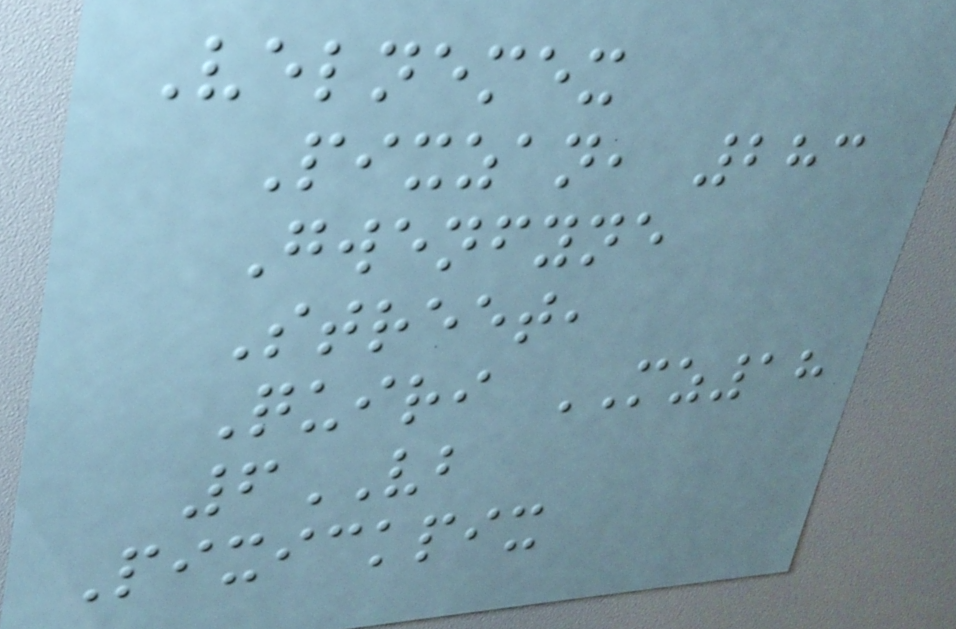Velnemex
Pixzan, 283
Gwenfyne
Street,
Quiri MZ18
6VB
Pixickpix
